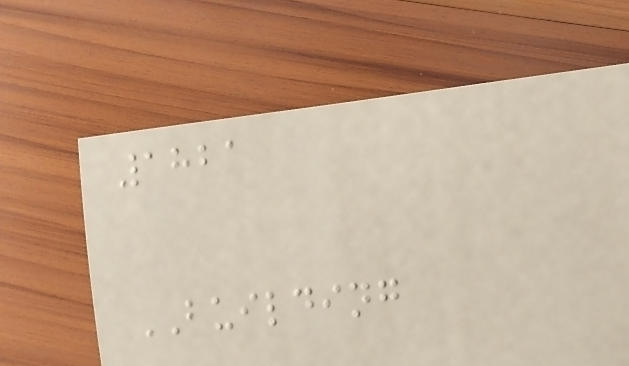1821
BUILDING
